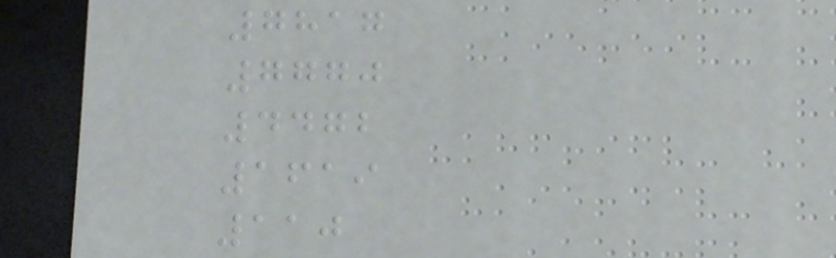7817
7770
4472
1619
110
